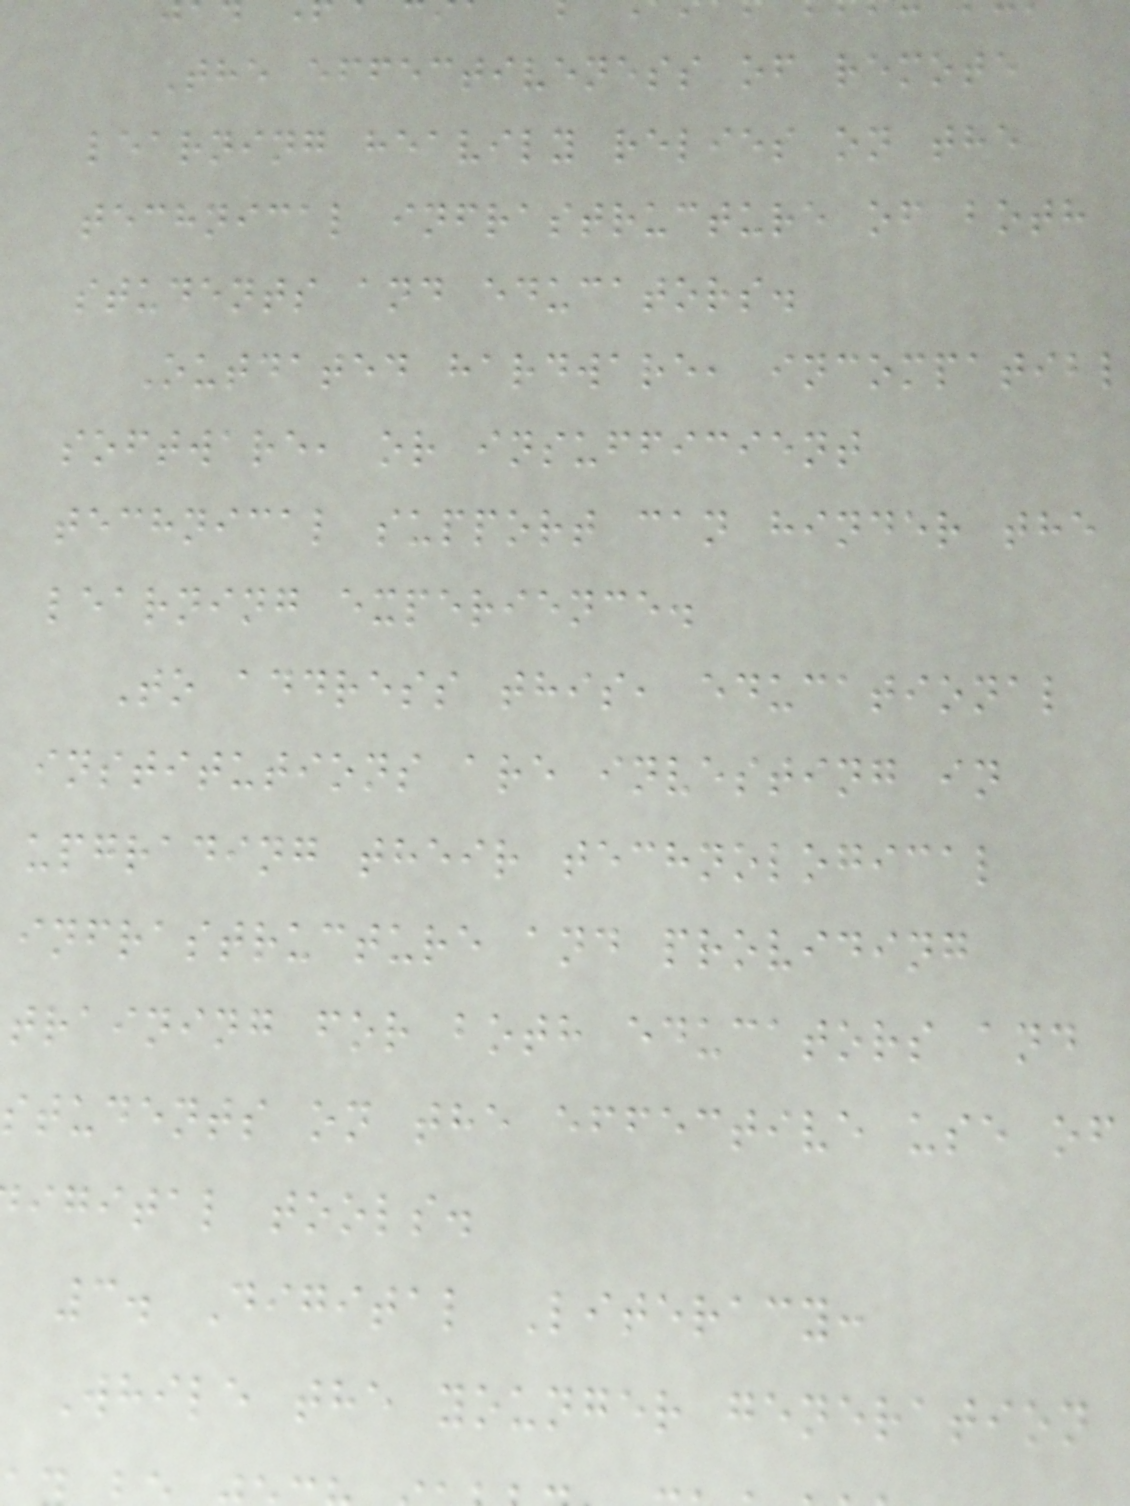The effectiveness of remote
learning heavily relies on the
technical infrastructure of both
students and educators.
Outdated hardware, incompatibl
software, or insufficient
technical support can hinder the
learning experience.
To address this, educational
institutions are investing in
upgrading their technological
infrastructure and providing
training for both educators and
students on the effective use of
igital tools.
3. Digital Literacy:
While the younger generation
